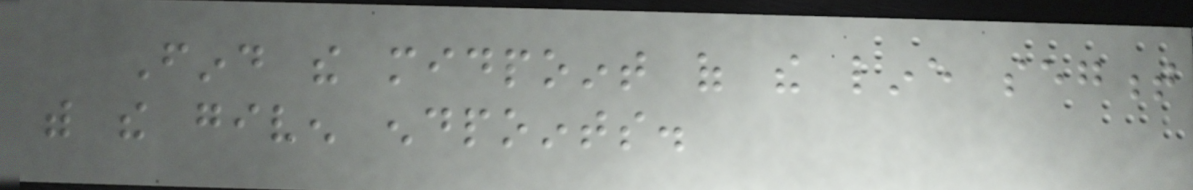Find the midpoint of the line segment
with the given endpoints.
